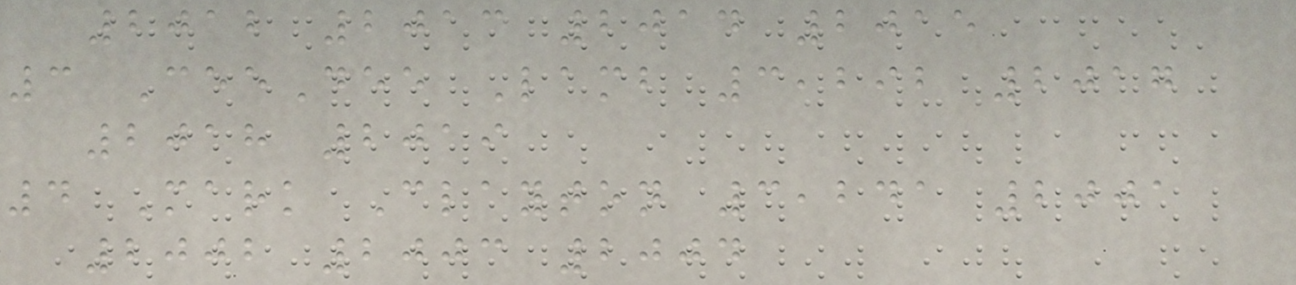2012 2013 2014 2015
3 CeeDee Lamb 3,292 2017
2018 2019
4 Mark Clayton 3,241 2001
2002 2003 2004
